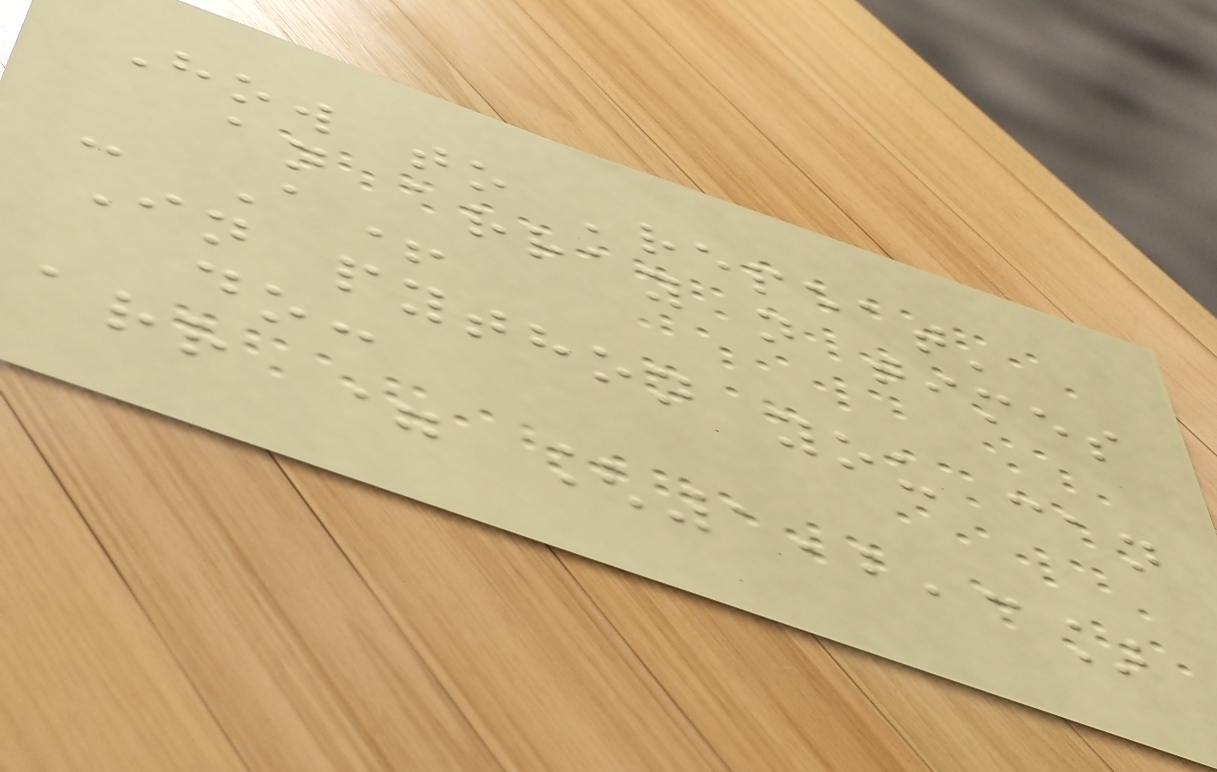How to 'repeat'
an array n times
- A+
In python you can
do:
arr = [1,2,3]
